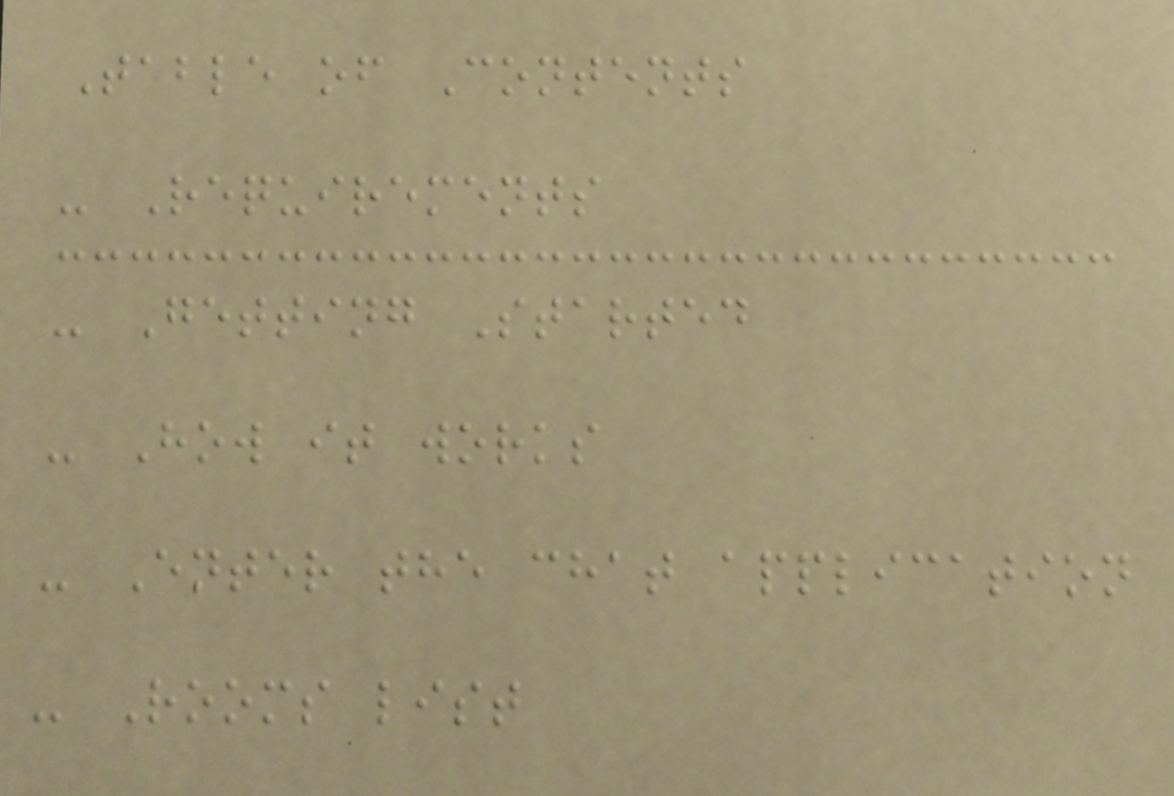Table of Contents
- Requirements
- Getting Started
- How it works
- Enter the chat application
- Rooms list
